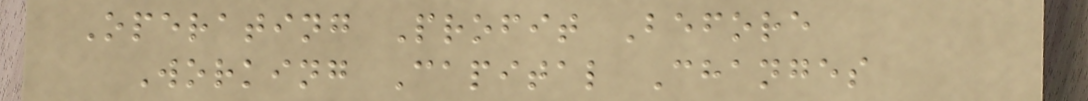Operating Profit Before
Working Capital Changes
